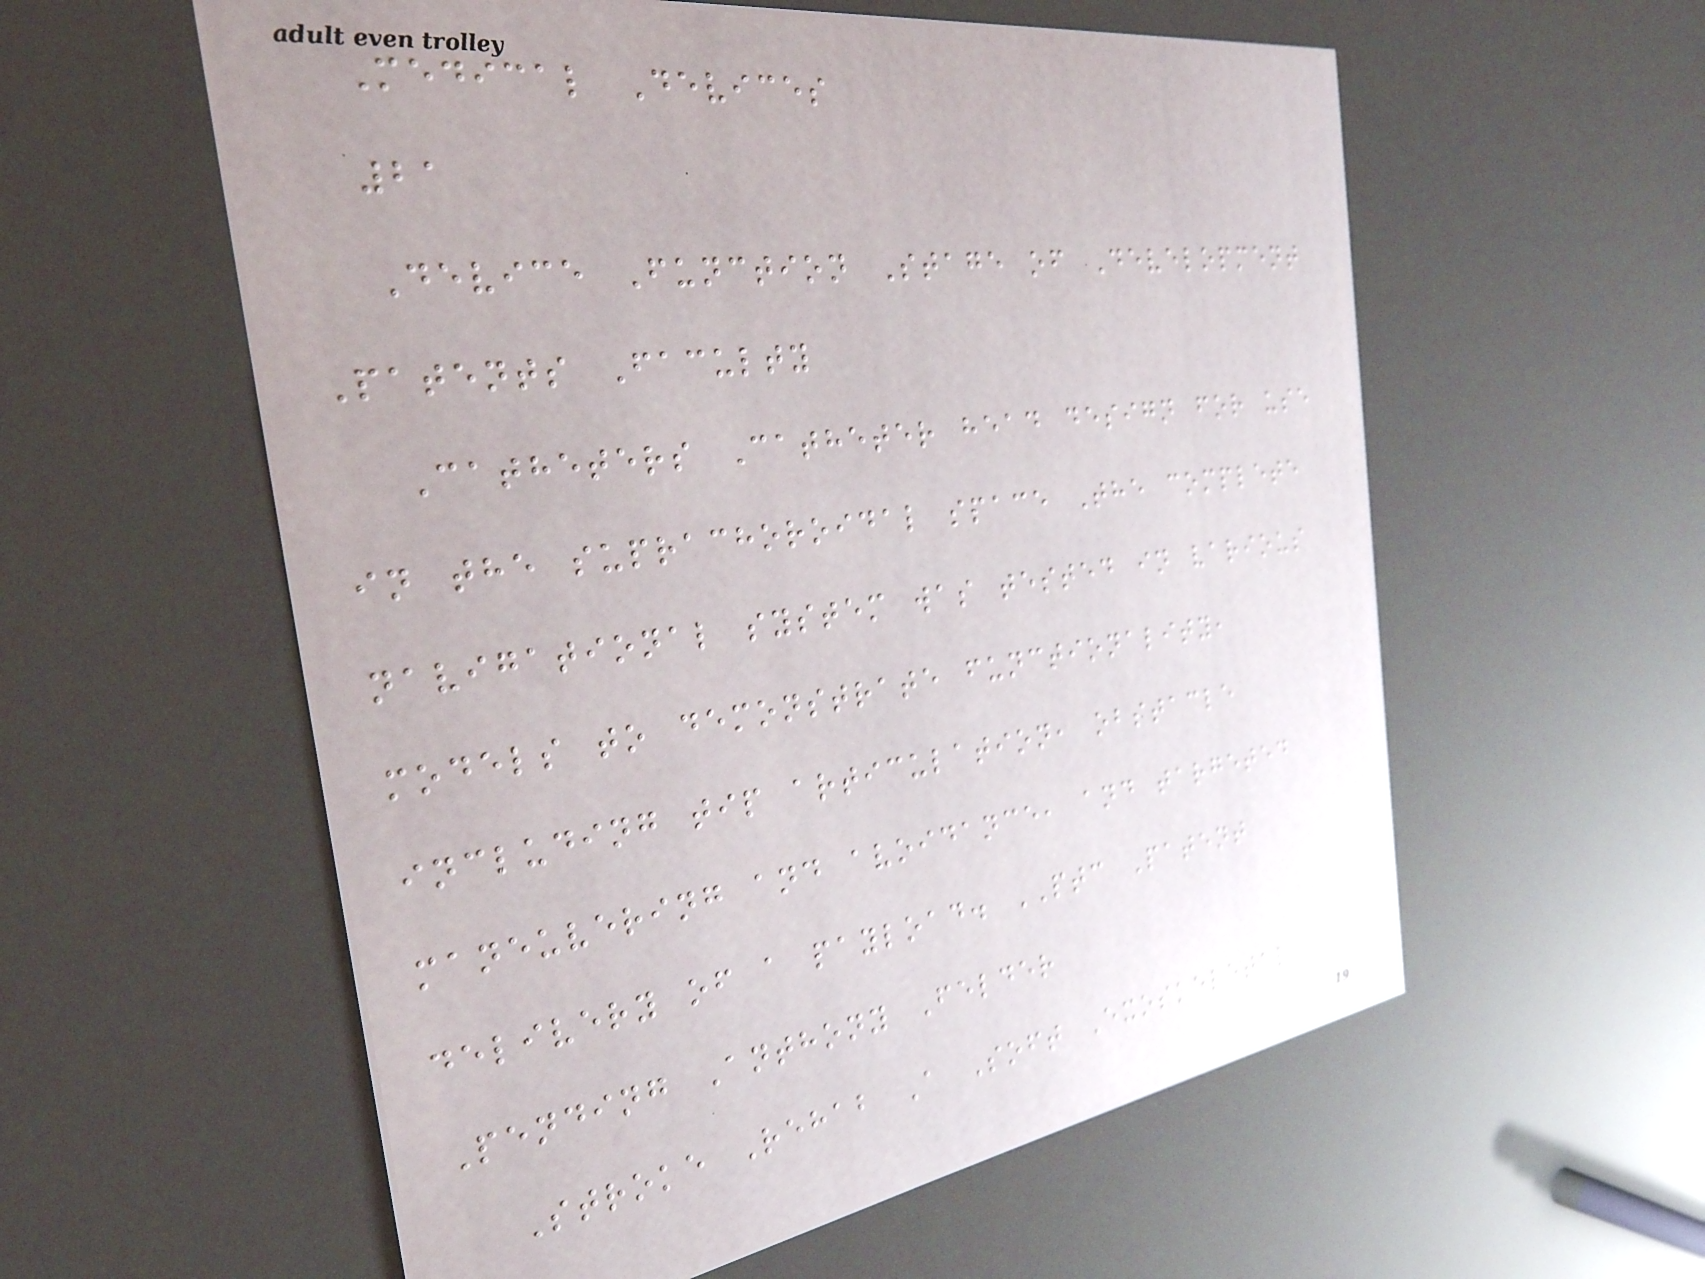Medical Devices
21
Device Function Stage of Development
Patents Faculty
Catheters Catheter head design for use
in the suprachoroidal space The complete
navigational system was tested in various
models to demonstrate functionality,
including tip articulation, obstacle
maneuvering and avoidance, and targeted
delivery of a payload. PTC Patent
Pending Anthony Felder
Stroke Rehab A Soft Exoskeletal
